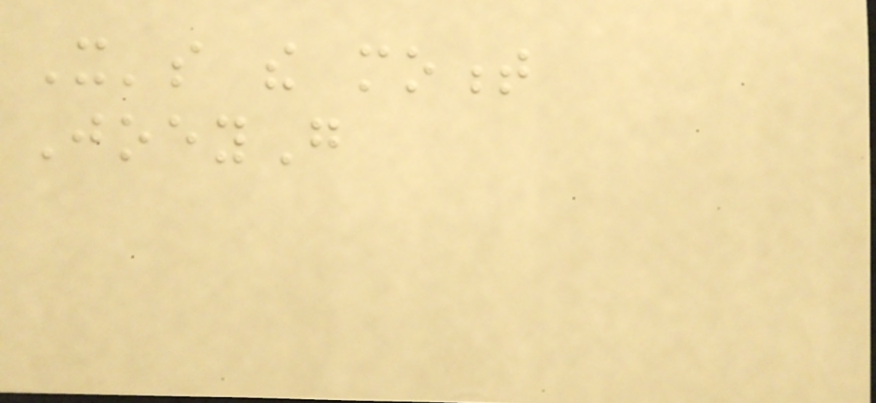It's the moment
JoeyG
